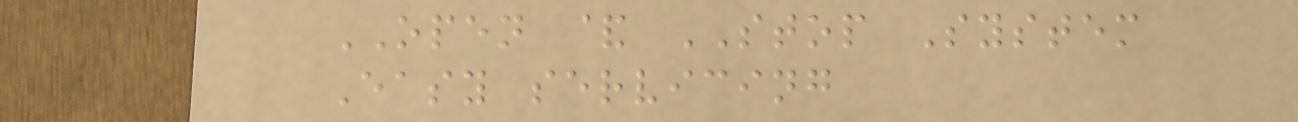OPEN & STOP System
Easy servicing
